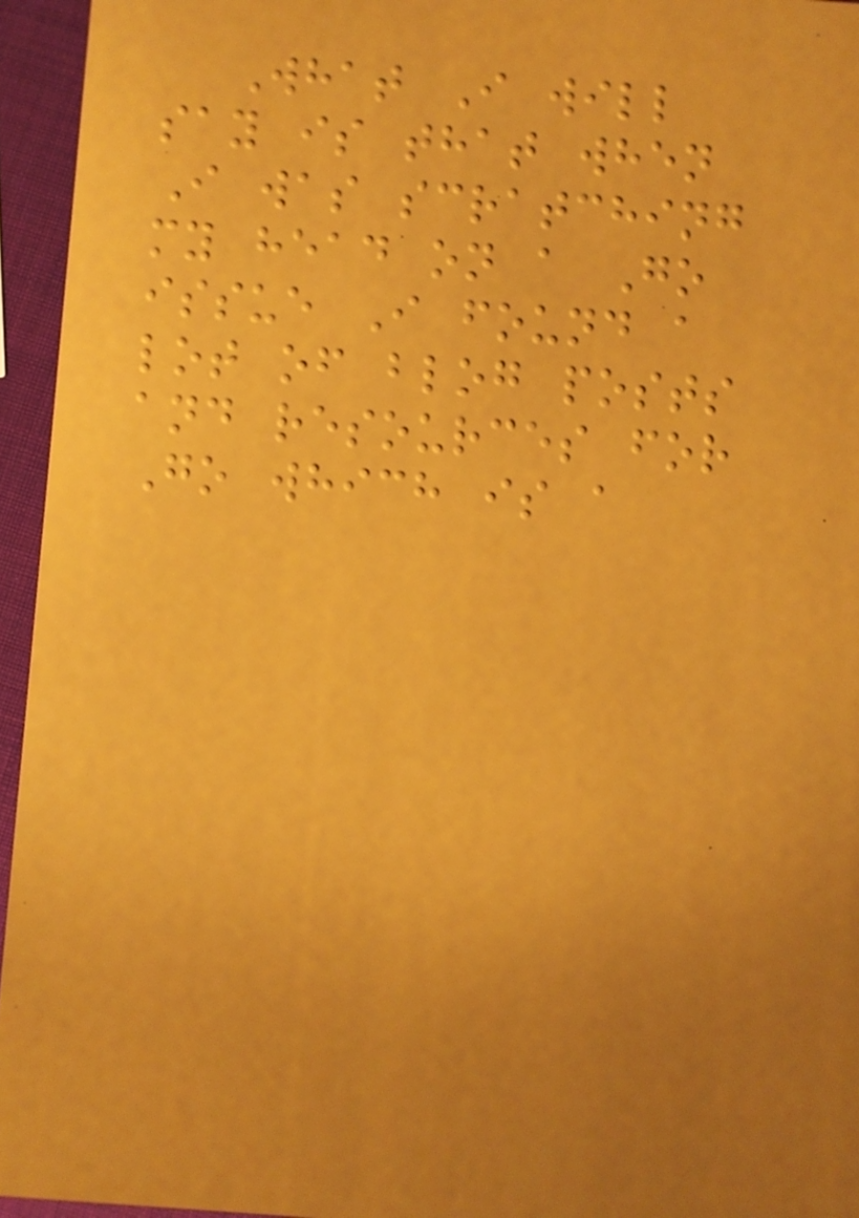What I will
say is that when
I was scratching
my head on a Go
issue I found a
lot of blog posts
and resources for
Go which is a
